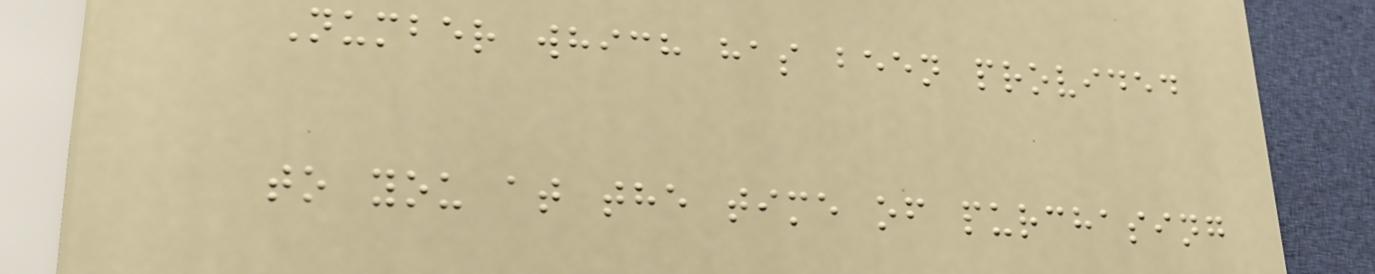Number which has been provided
to you at the time of purchasing
